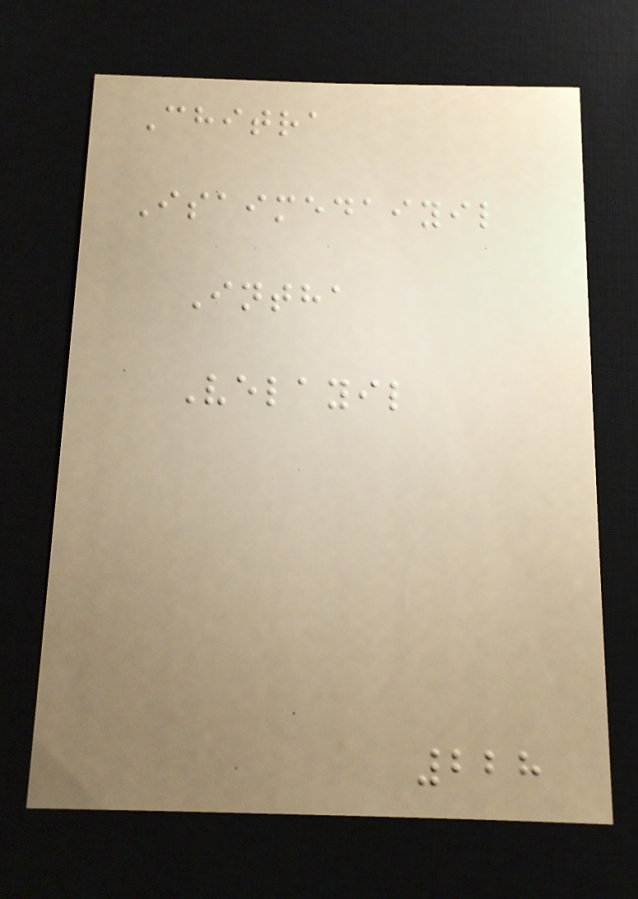Chitra
Isaimedaiyil
Intha
Velayil
228
